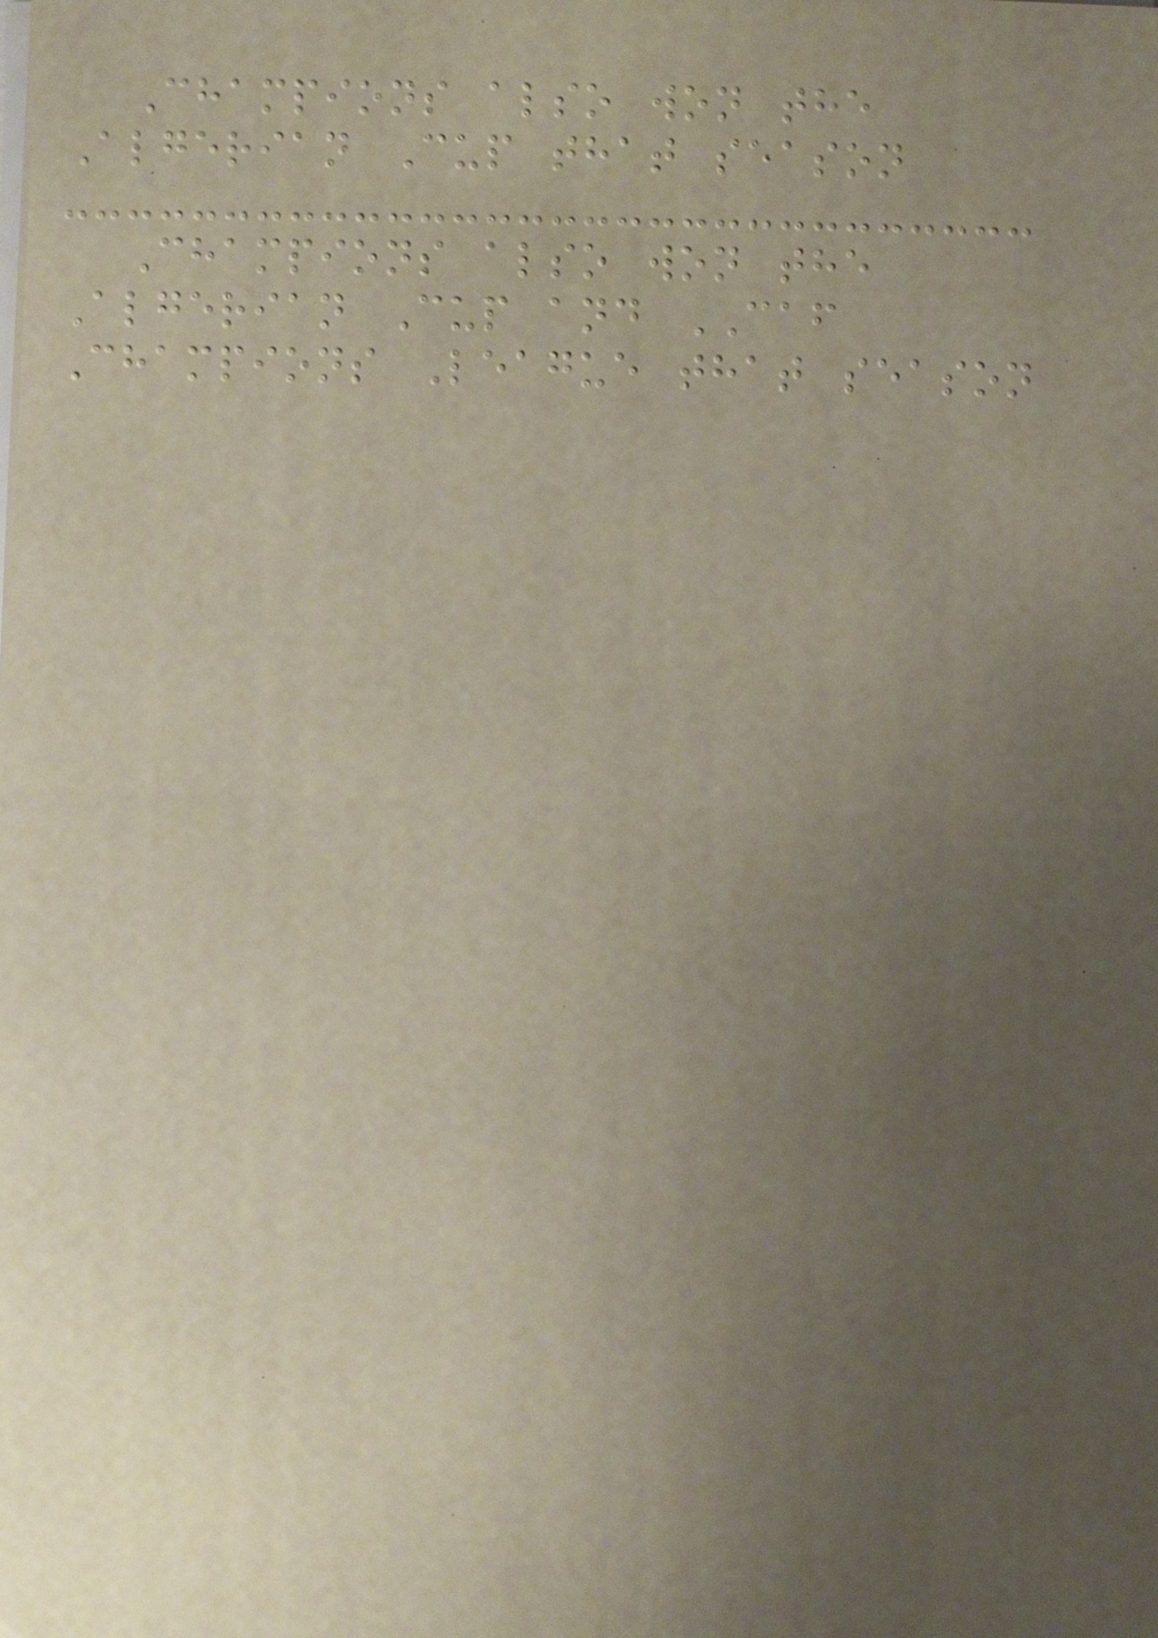Champions also won the
Algerian Cup that season
Champions also won the
Algerian Cup and CAF
Champions League that season
